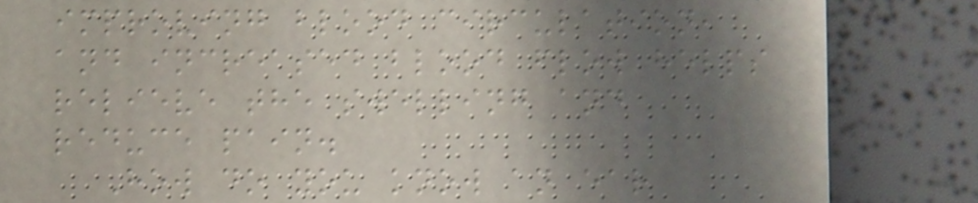improving blood circulation,
and increased blood flow helps
relieve the swelling and
reduce pain.
How do you know an ear
